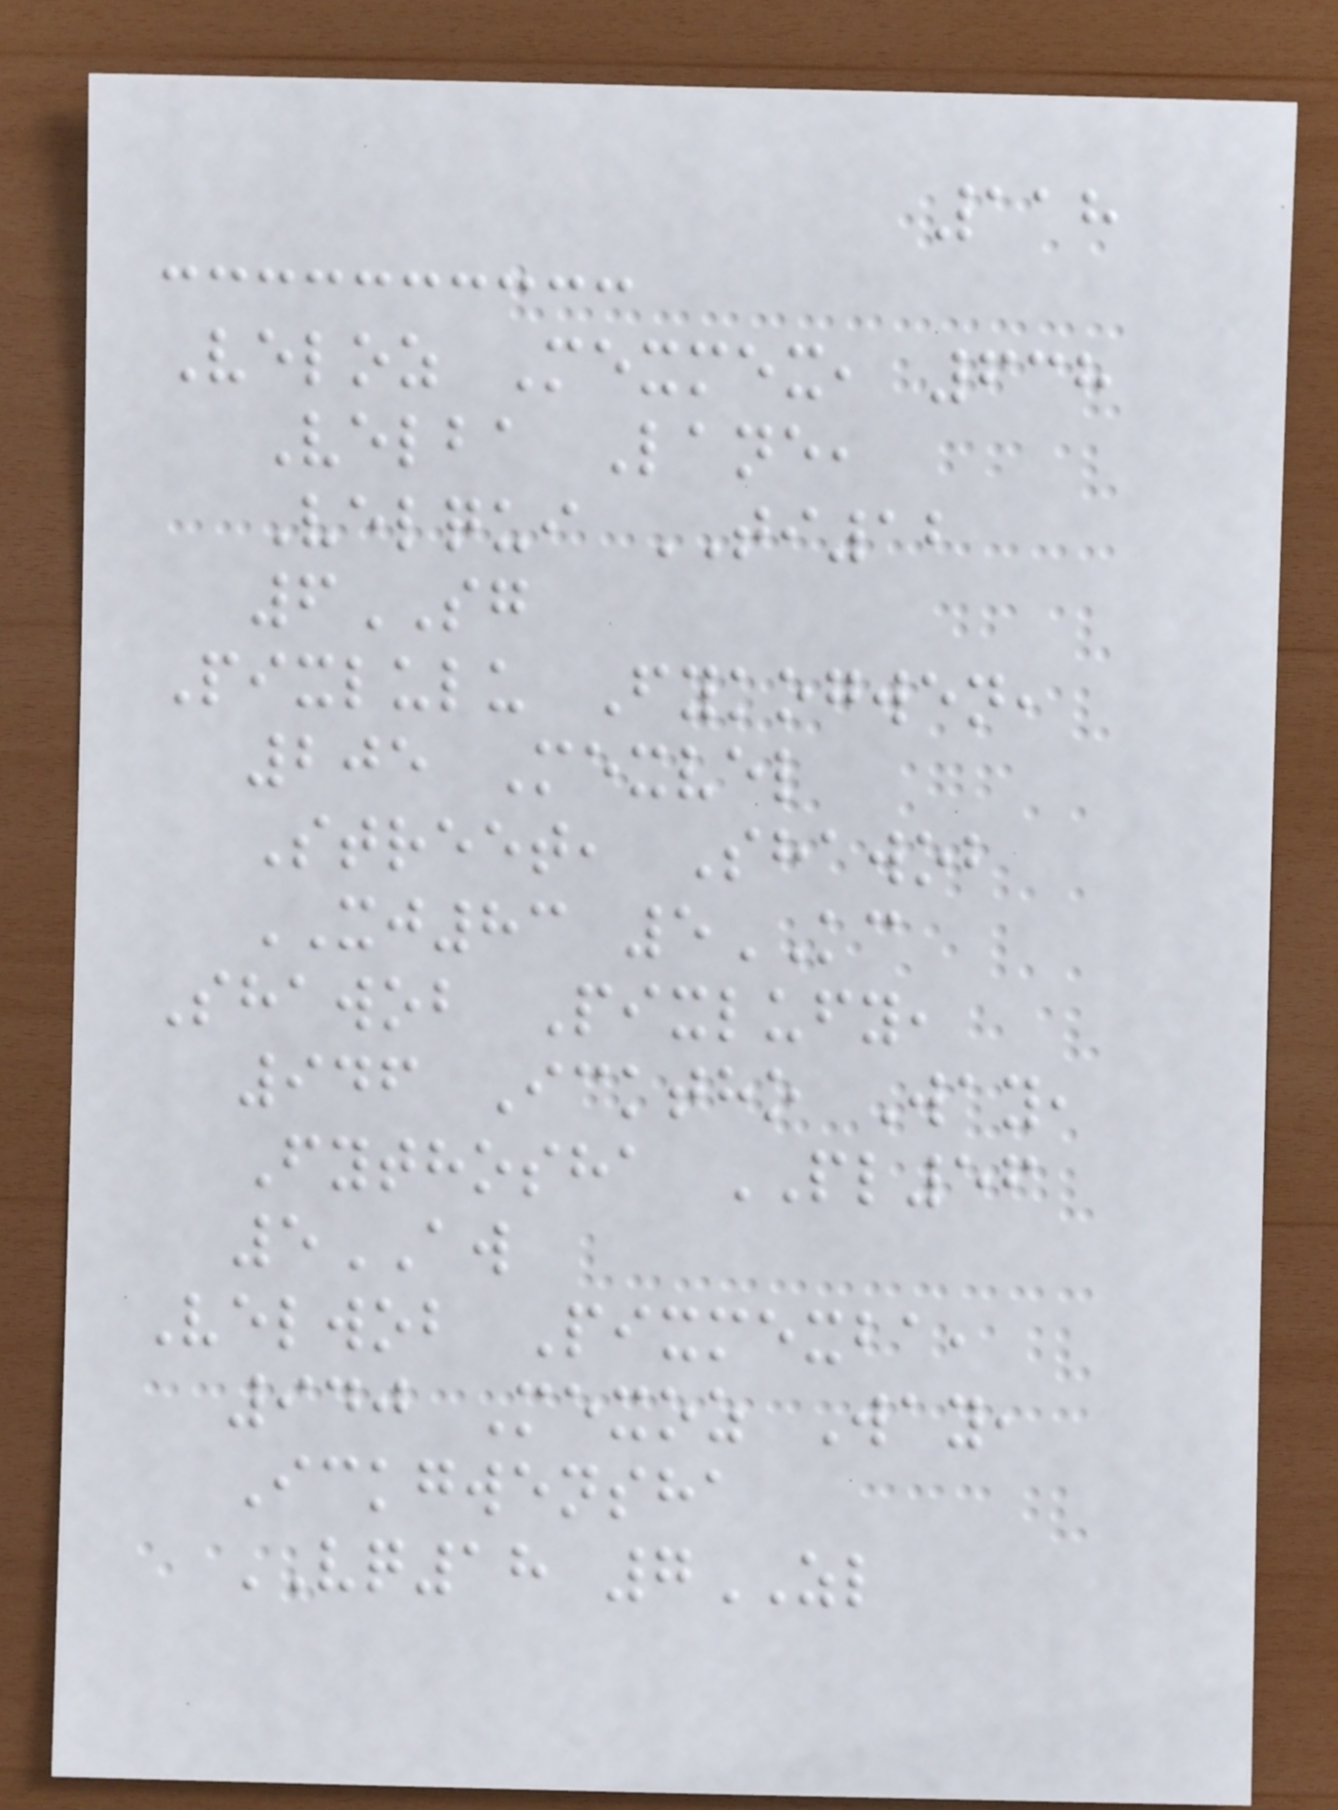118
Veloz Mexmex, 638
Velba Lane,
Velqui TI12
6SG
Pixlulu Fykogwen,
205 Mexvel
Street, Shawob
XJ83 5KC
Shawob Pixlufy,
946 Icktho Way,
Fythosha PL56
5AW
Velwob Pixmexba,
940 Mexoz Way,
Ickgwensha
VQ18 7ZL
